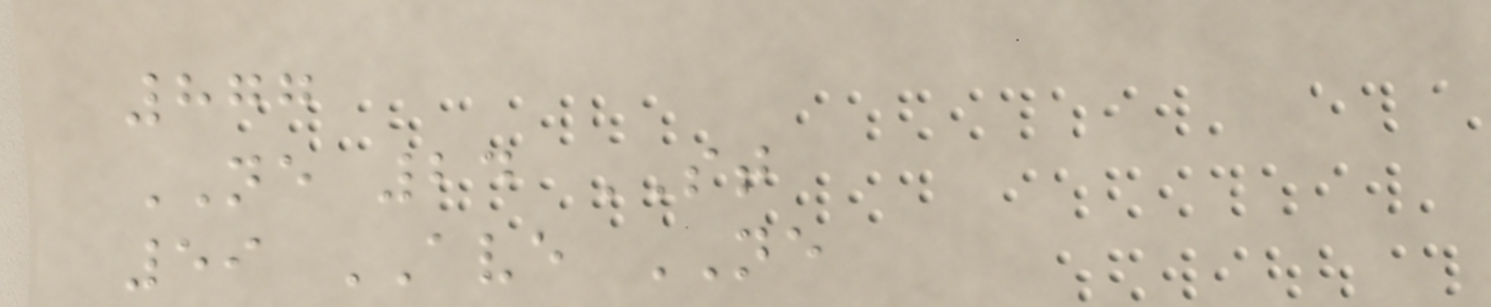877
NE 24 ST
59 AVE NE
